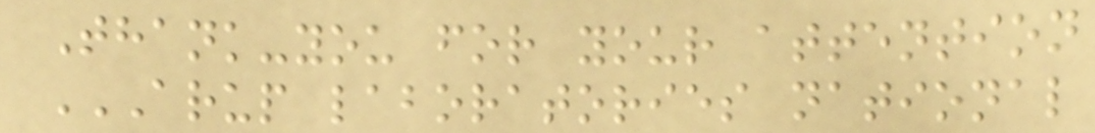Thank-you for your attention
ARUP LABORATORIES NATIONAL
